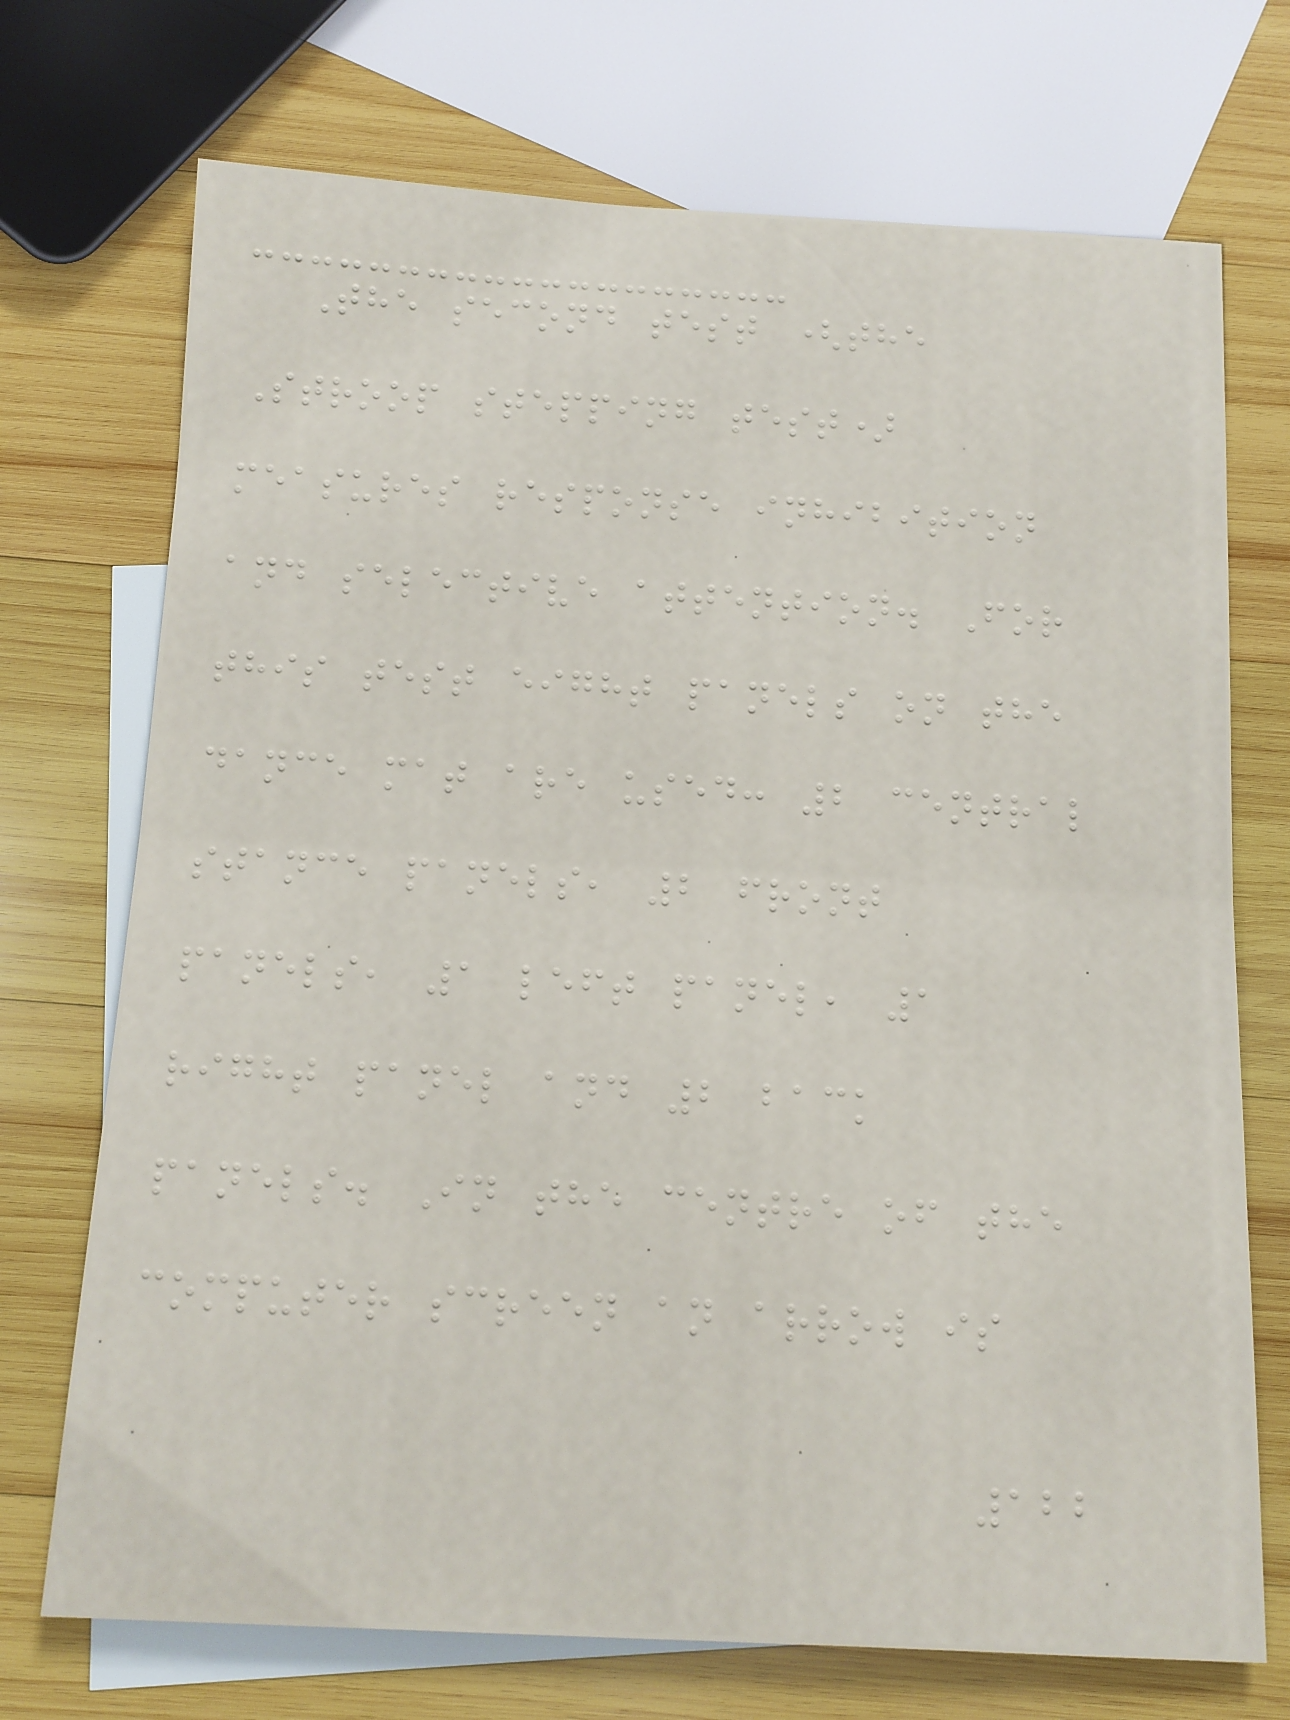The second test (the
Stroop stepping test)
measures response inhibition
and selective attention. For
this test eight panels on the
dance mat are used: 2 central
stance panels, 2 front
panels, 1 left panel, 1
right panel and 2 back
panels. In the centre of the
computer screen an arrow is
122
